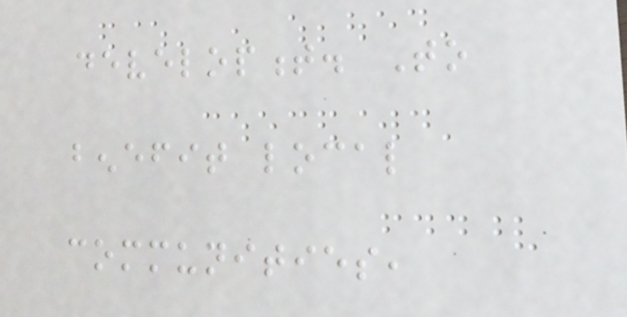development. To
benefit local
communities,
